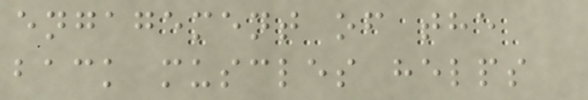engagement of the
back muscles helps
